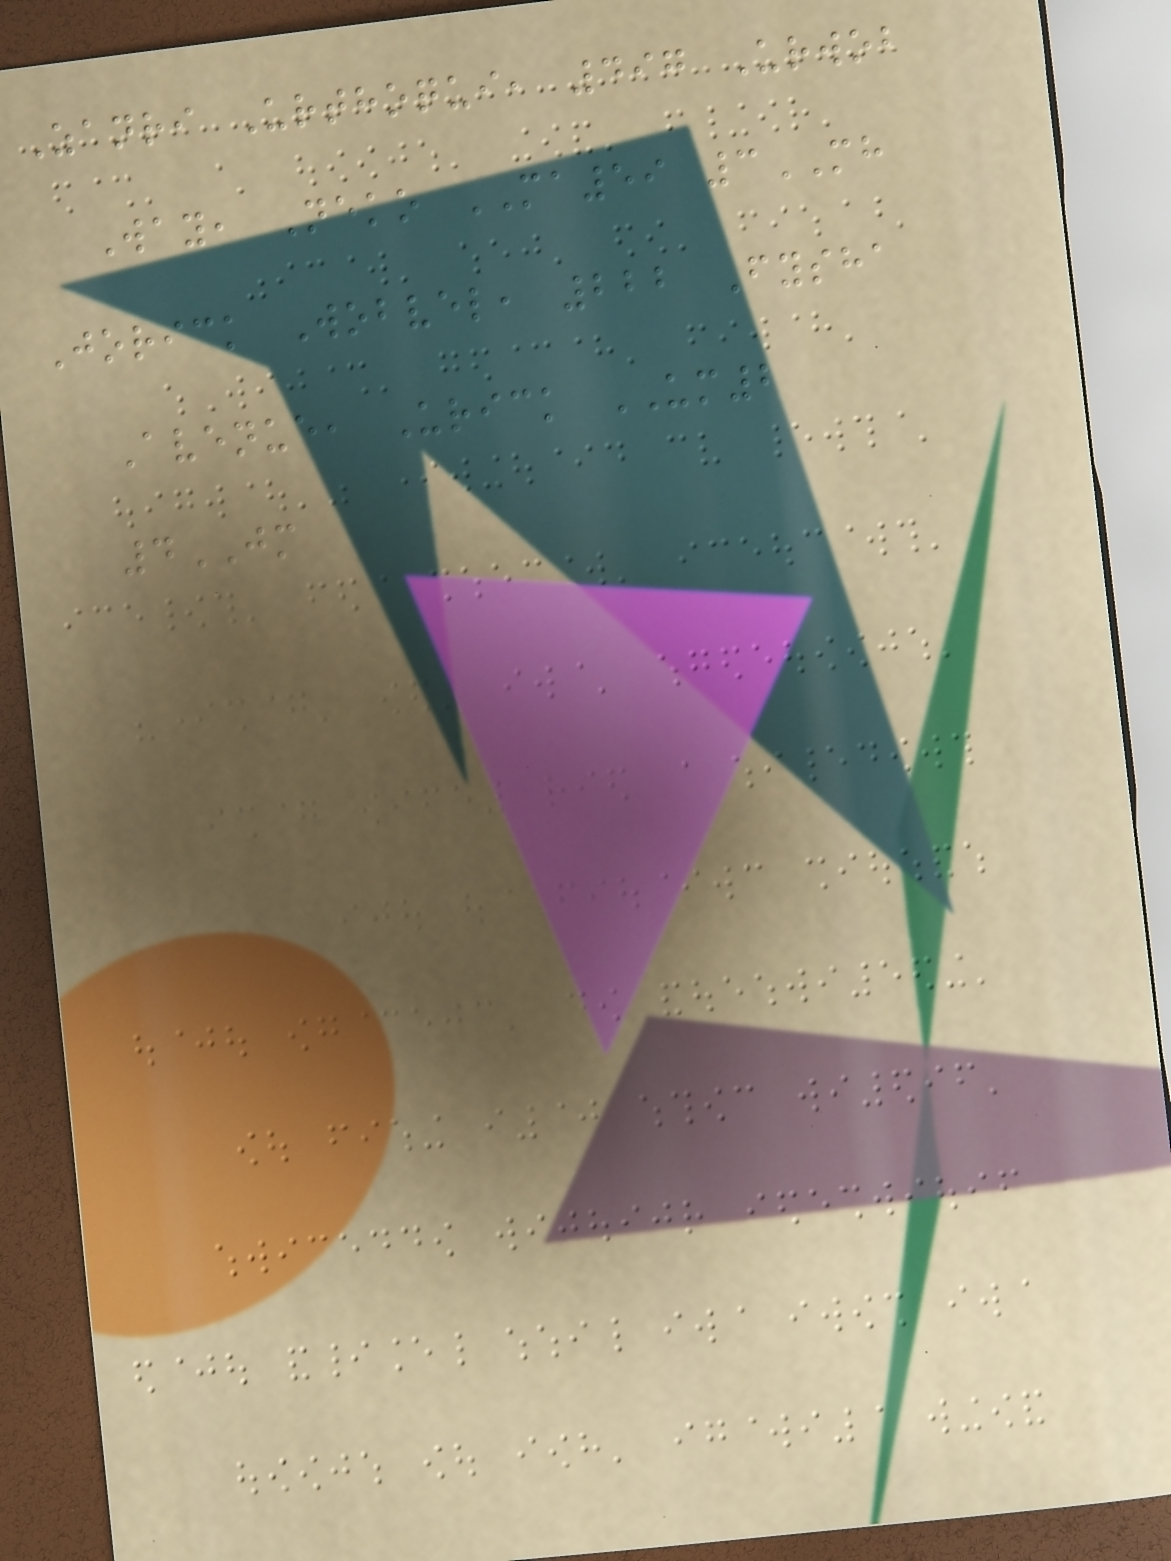Zanri Urthoqui, 497 Urwob
Way, Neko MA59 3MH
Jorick Wobvel, 222 Fysha
Avenue, Urick UM2
4JM
